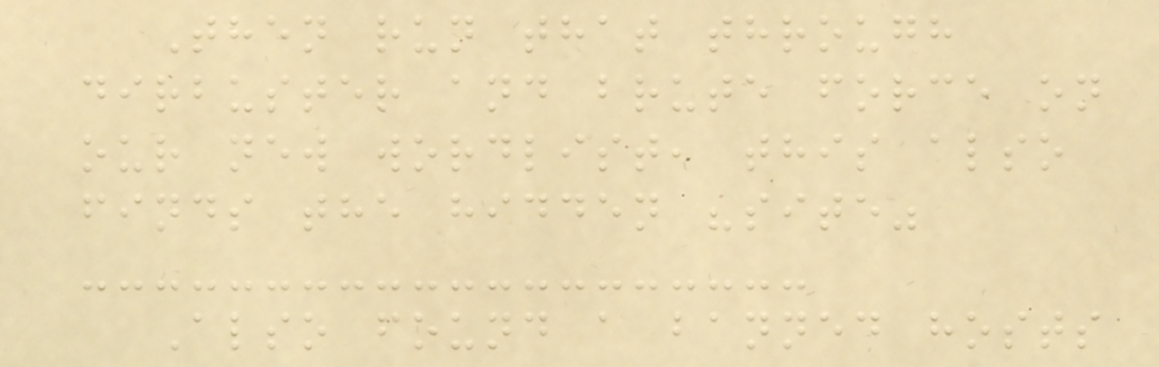Then run that through
dirbuster and brute force on
our new wordlist, this also
finds the hidden "site"
Also found a banned hosts
